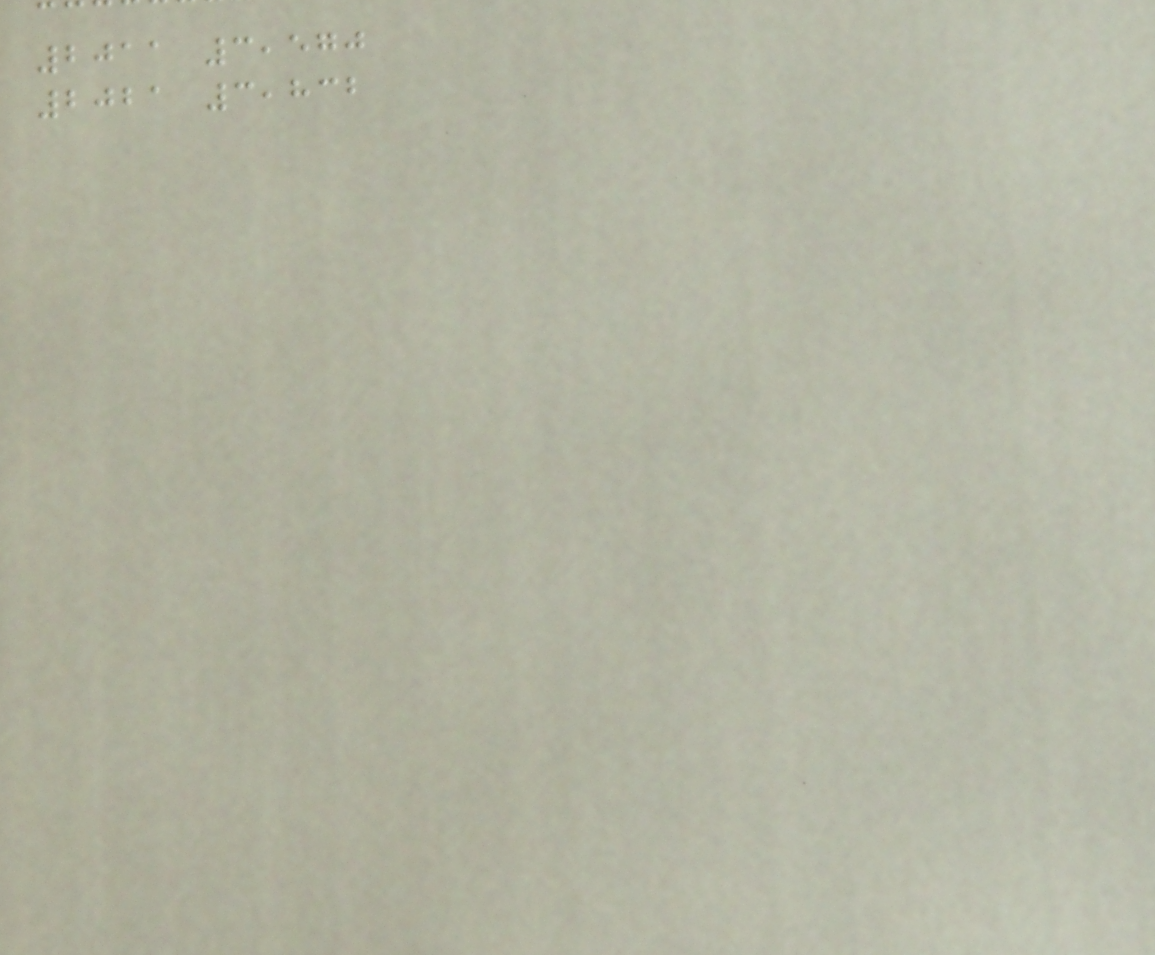2011 3,570
2021 3,832
